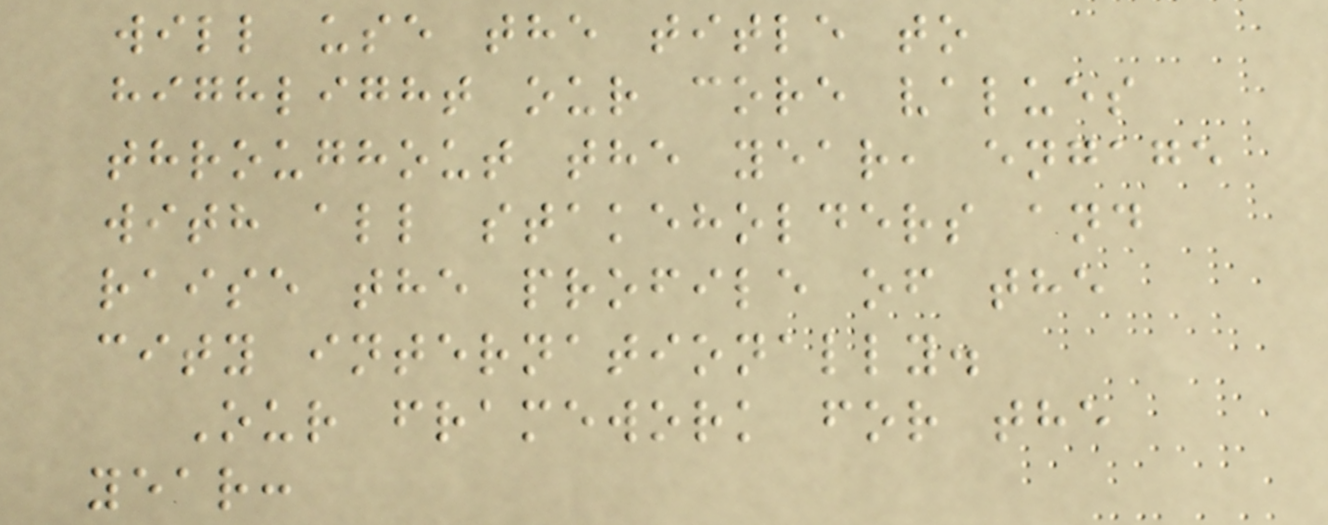will use the title to
highlight our core values
throughout the year, engage
with all stakeholders and
raise the profile of the
city internationally.
Our framework for the
year:
